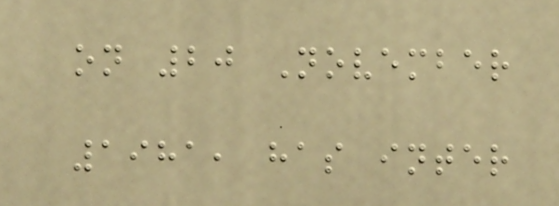on 20 November
1981, has inter
